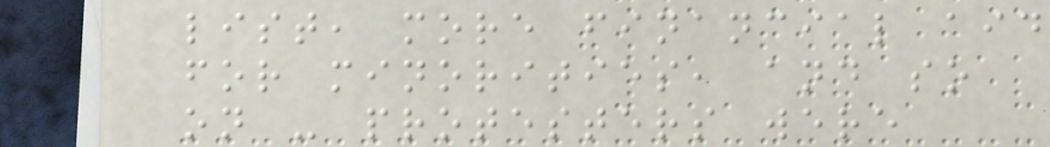list, more financial aid
for minorities, and so
on - protesters were
